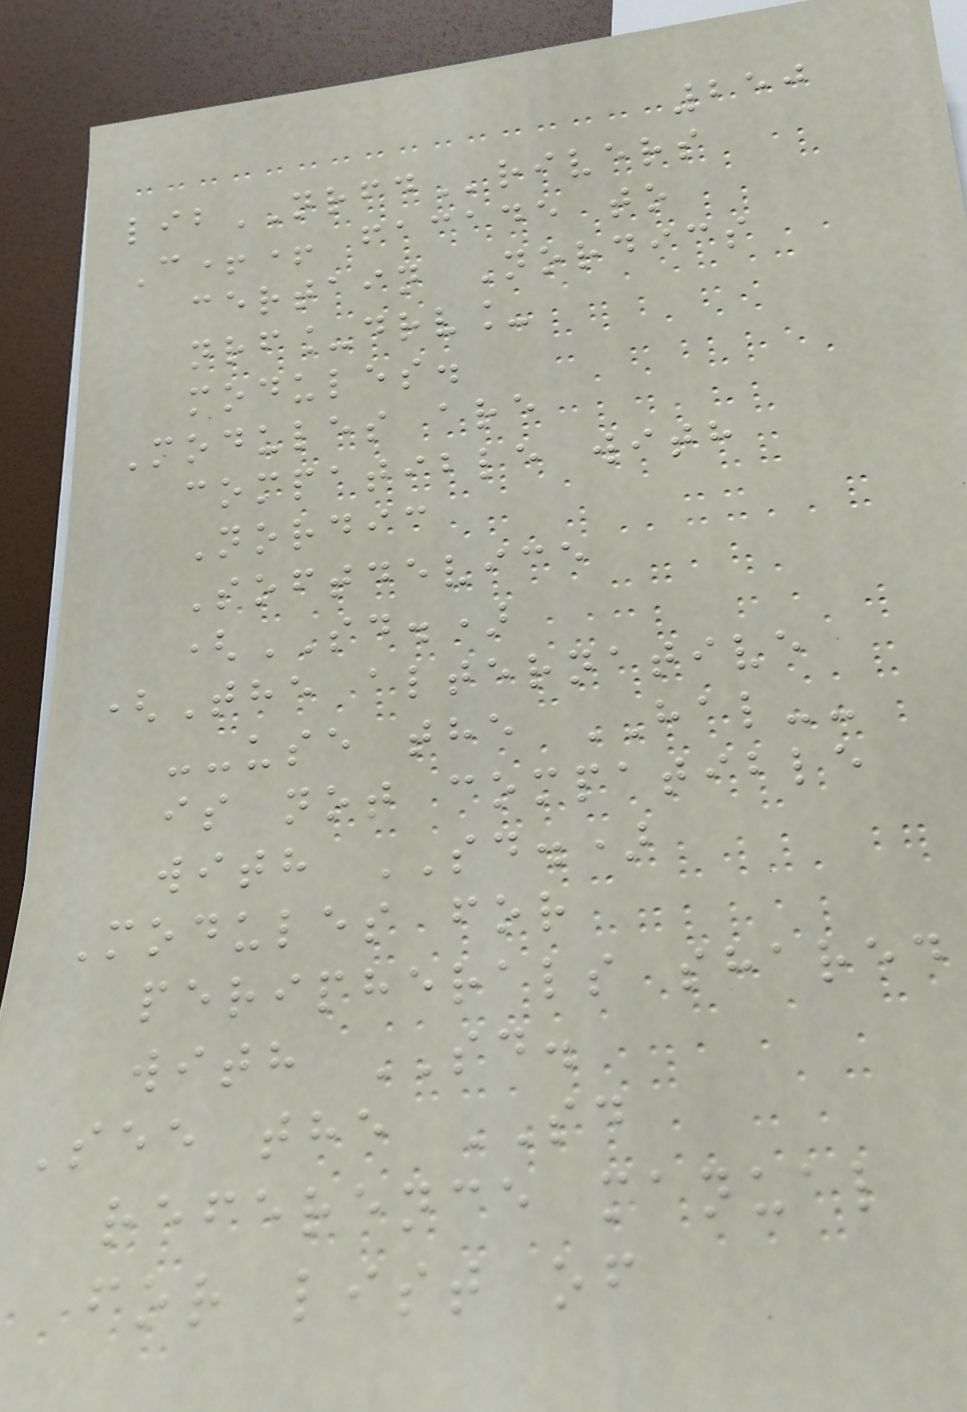250
libNRFDrivers
C++ facade to
certain Nordics
nrf_drv_
modules.
Modules are
compatible with
Nordic
Softdevice
(SD.)
(The alternative
--use the HAL--
is not compatible
with SD.)
Modules for
peripherals shared
with SD.
See the SD
reference manual
for list of
